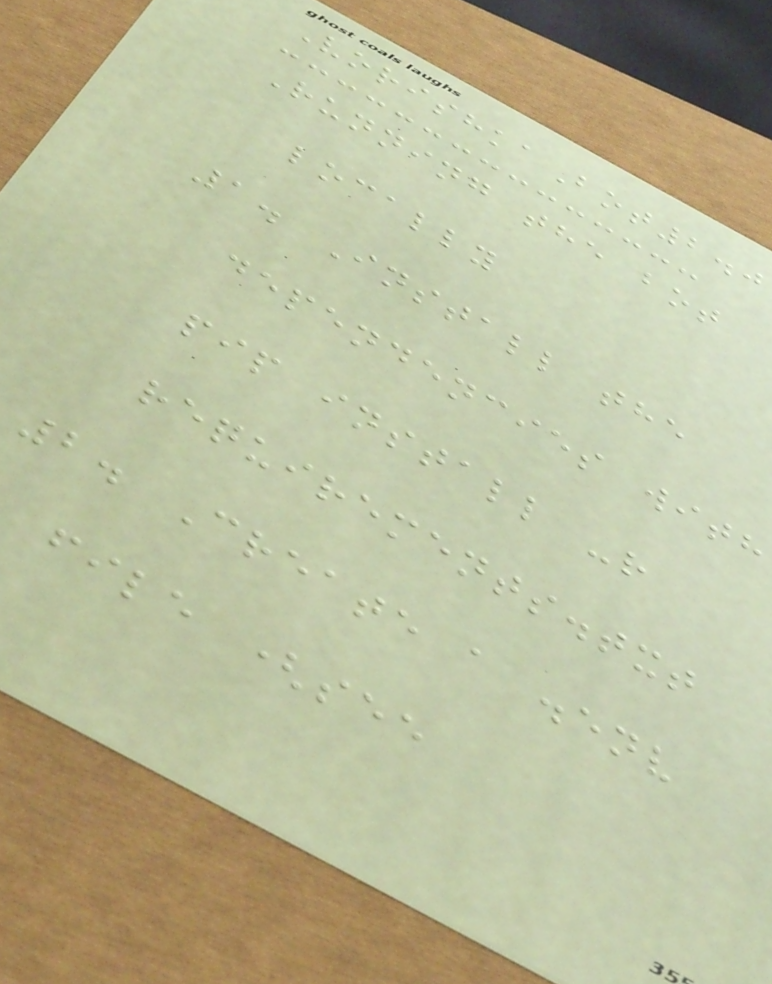VorishkaBot2.0
Running the bot
locally
1. Install the
dependencies with
pip install -r
requirements.txt
2. Create a .env
file (see
